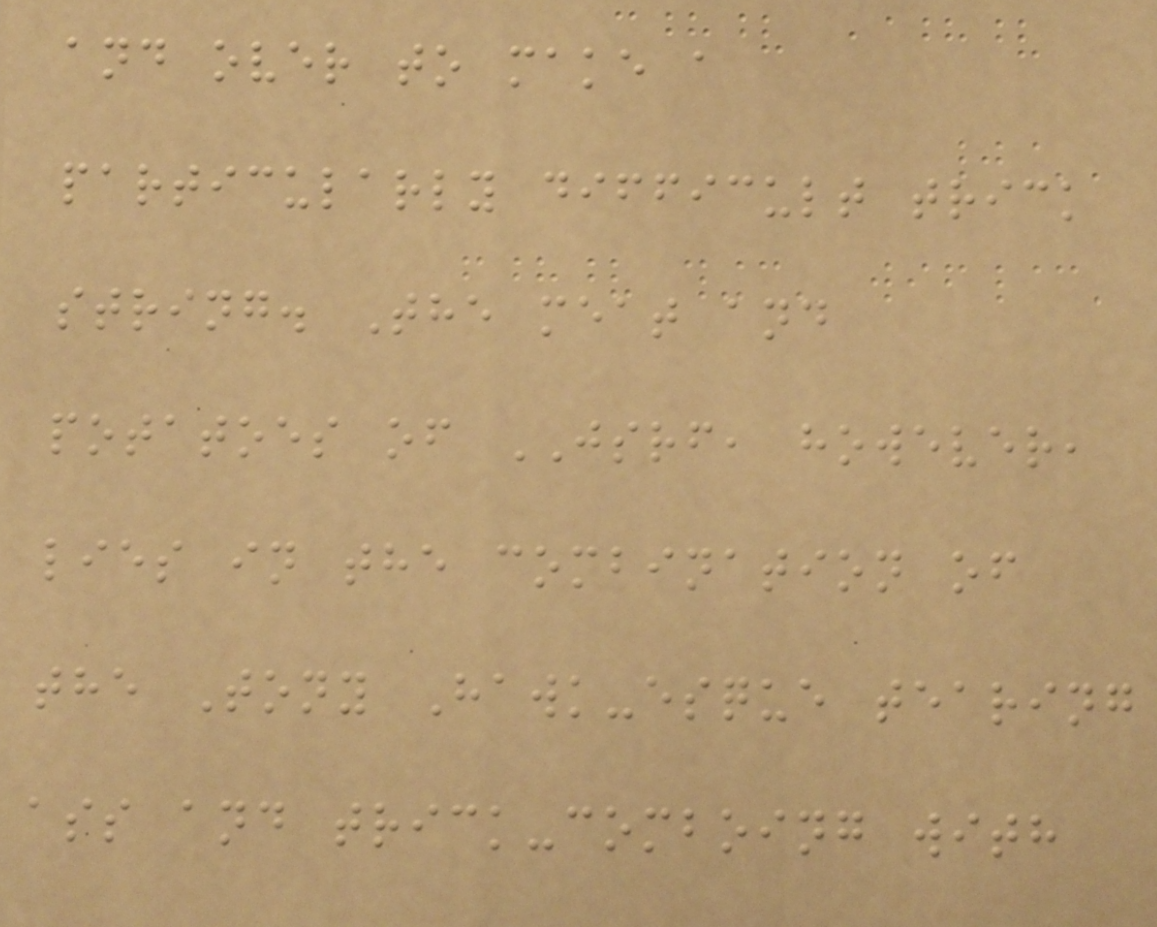and over to make a
particularly difficult trick
string. The meat and
potatoes of JSRF, however,
lies in the combination of
the Tony Hawk-esque tearing
ass and trick-comboing with
